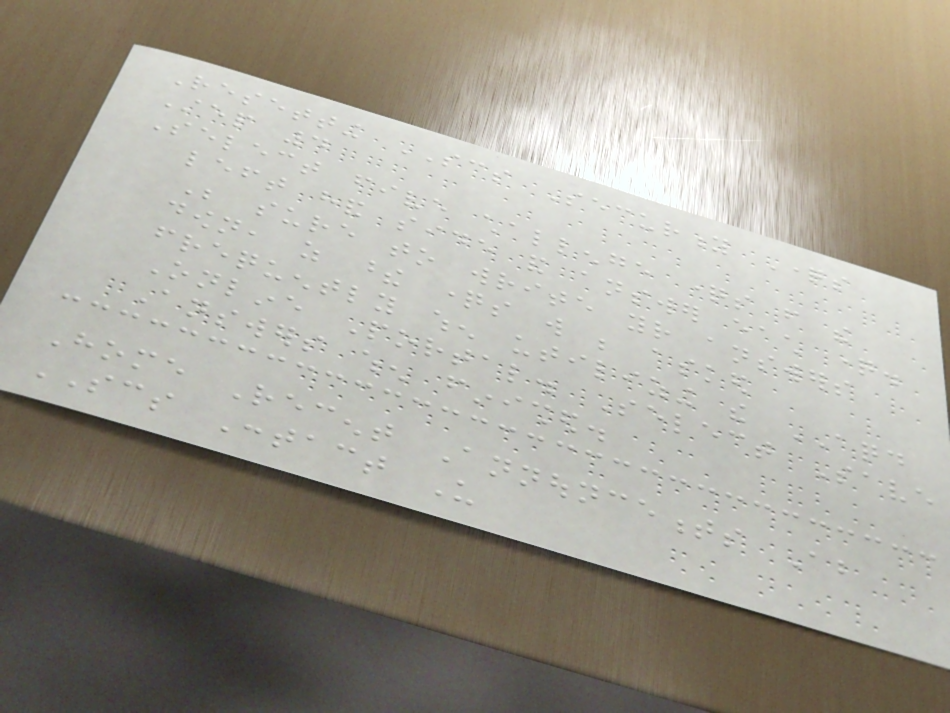Resetting SCS Security Questions
Step 4
Select five challenge questions from the
left hand side and answer each question.
Be sure to write your answers
down, as these questions will be asked
frequently when utilizing the AQD
Online Portal. Select Save
Answers when finished.
Home Recent Announcements About
SCS Contact Us
